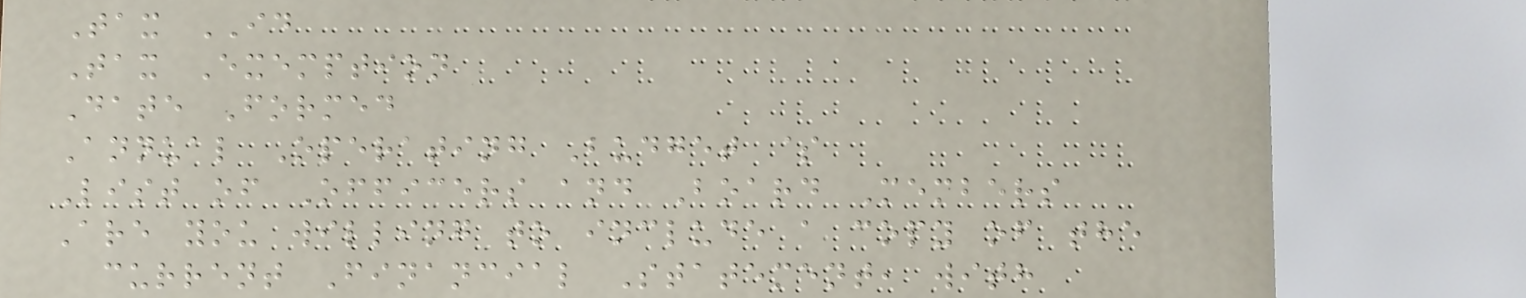Tax ID
Tax Exemption
Date Formed
Annual Operating Budget $
List of Officers and Board Members
Are you willing to include a copy of the
current Financial Statement, with
